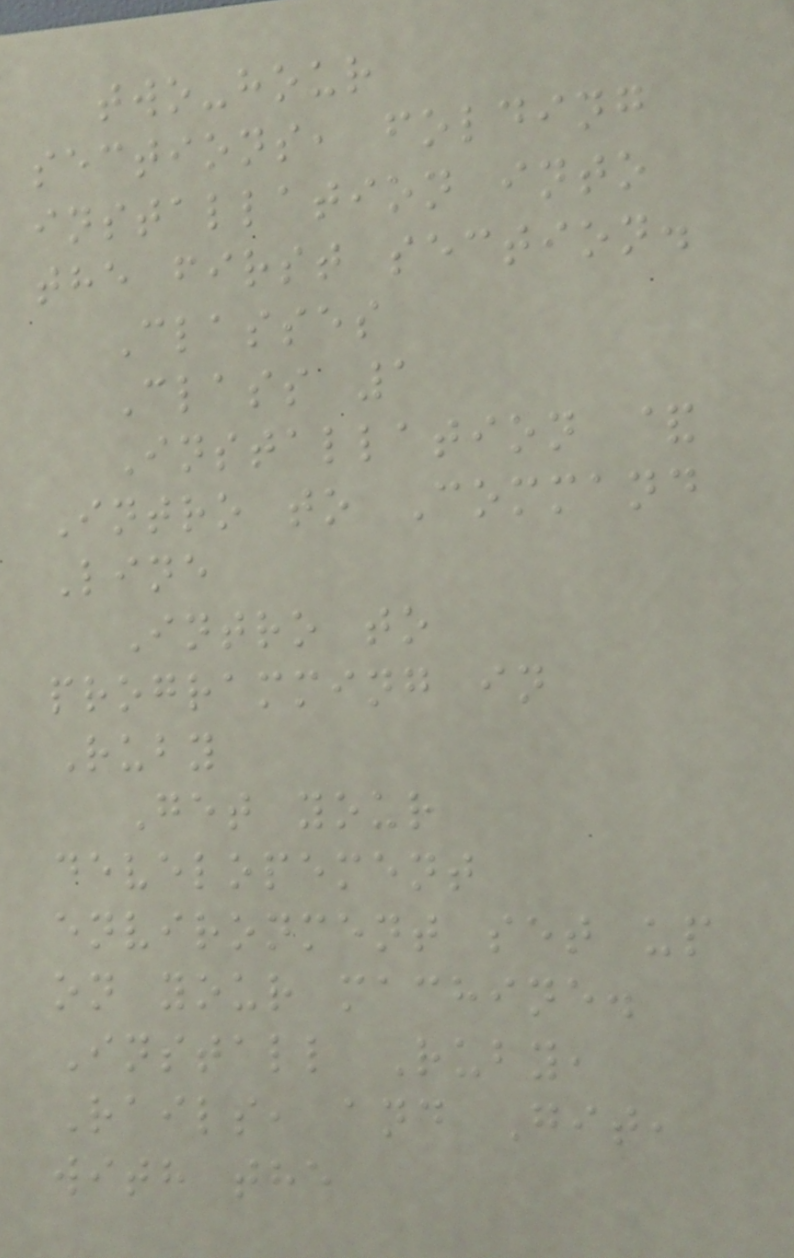two-hour
sections, folding
installation into
the first section.
Classes
Class 1
Installation &
Intro to Command
Line
Intro to
programming in
Ruby
Get your
developement
environment set up
on your machine.
Install Ruby,
Rails, and Git,
with the
